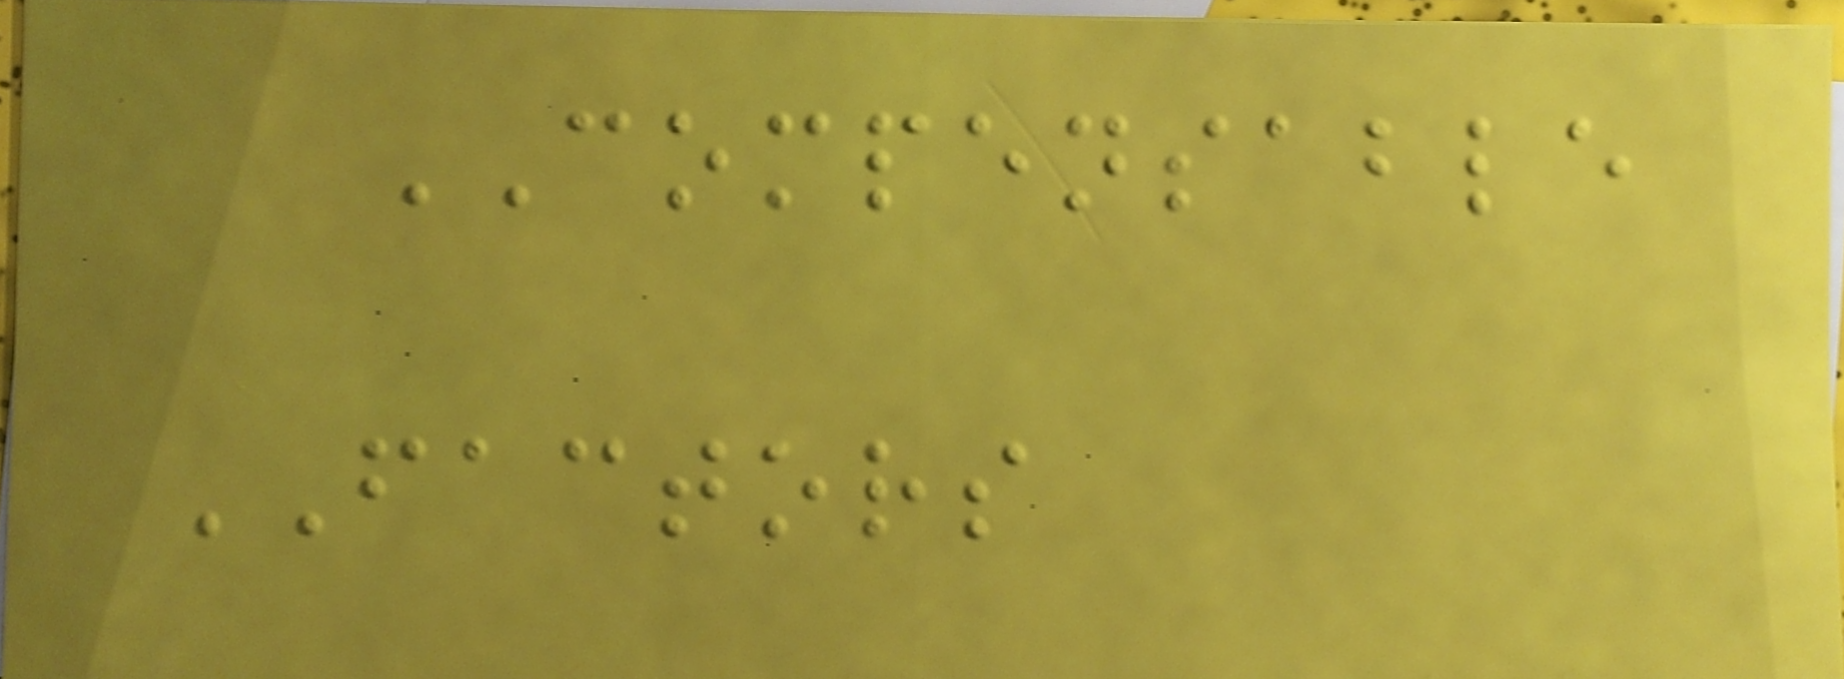COMPENSABLE
FACTORS
